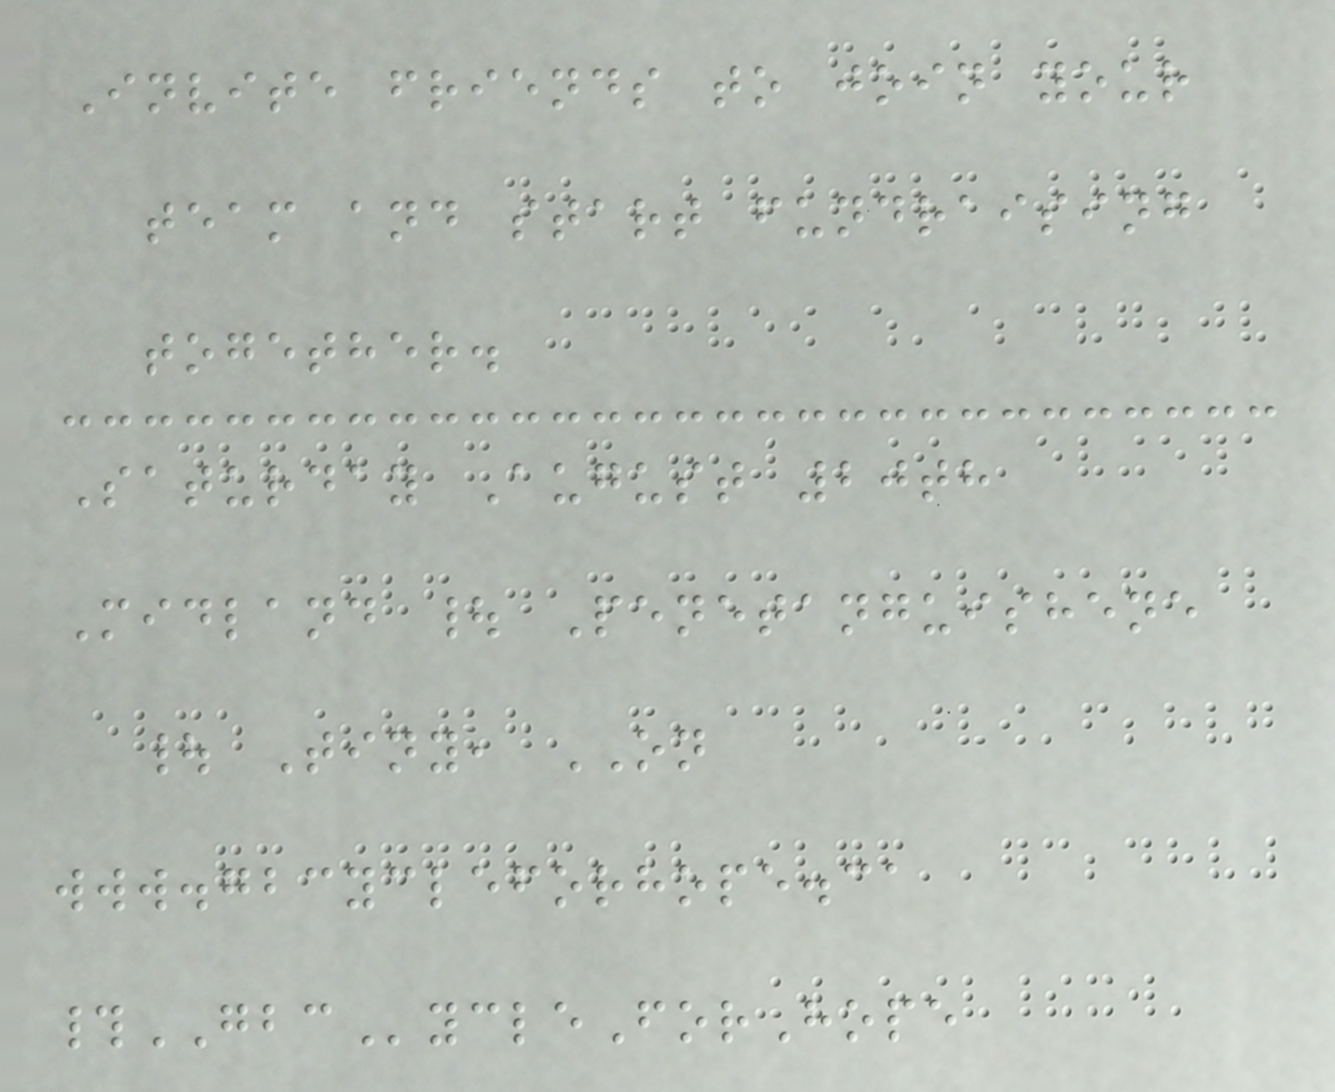Invite friends to join your
team and start fundraising
together.
Saturday August 20th
Midland | Penetanguishene
| Tiny, ON
www.gbcycleforhope.ca
#GBCycleForHope
